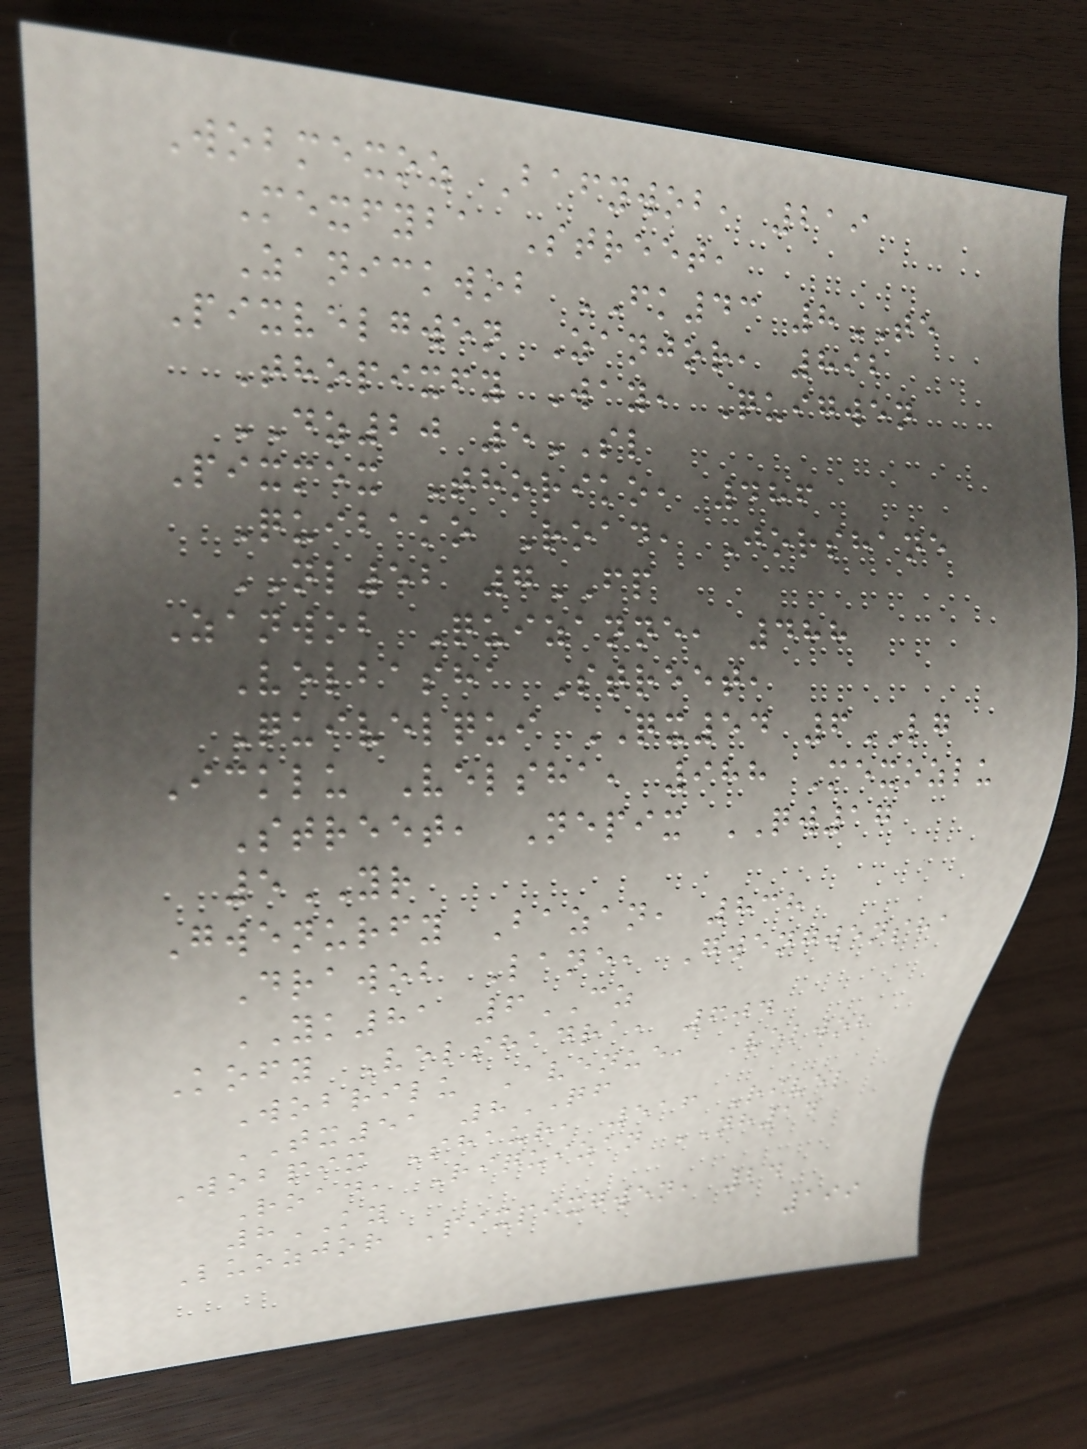Wobmexoz Bafywob, 219
Mexfyba Street,
Zanickwob FK43 8TE
Pixvelgwen Zanjor, 892
Thopixfy Way, Quigwen
DZ20 5SL
Pixmex Thoriko, 486
Quibako Road, Jorshane
NL52 7FP
Zanwob Quizanne, 488
Velbasha Street,
Quivelqui QX54 6LG
Icklu Velsha, 988 Mexozlu
Street, Nepix QW17
5YR
Gwenurfy Bazan, 838
Drawob Lane, Gwengwensha
YK81 6CZ
Kofy Velshadra, 604
Wobrilu Avenue, Velwob
TX51 8QF
Wobpix Shaur, 516 Rivel
Road, Riquizan NH14
8KY
Luozjor Pixpixgwen, 24
199
